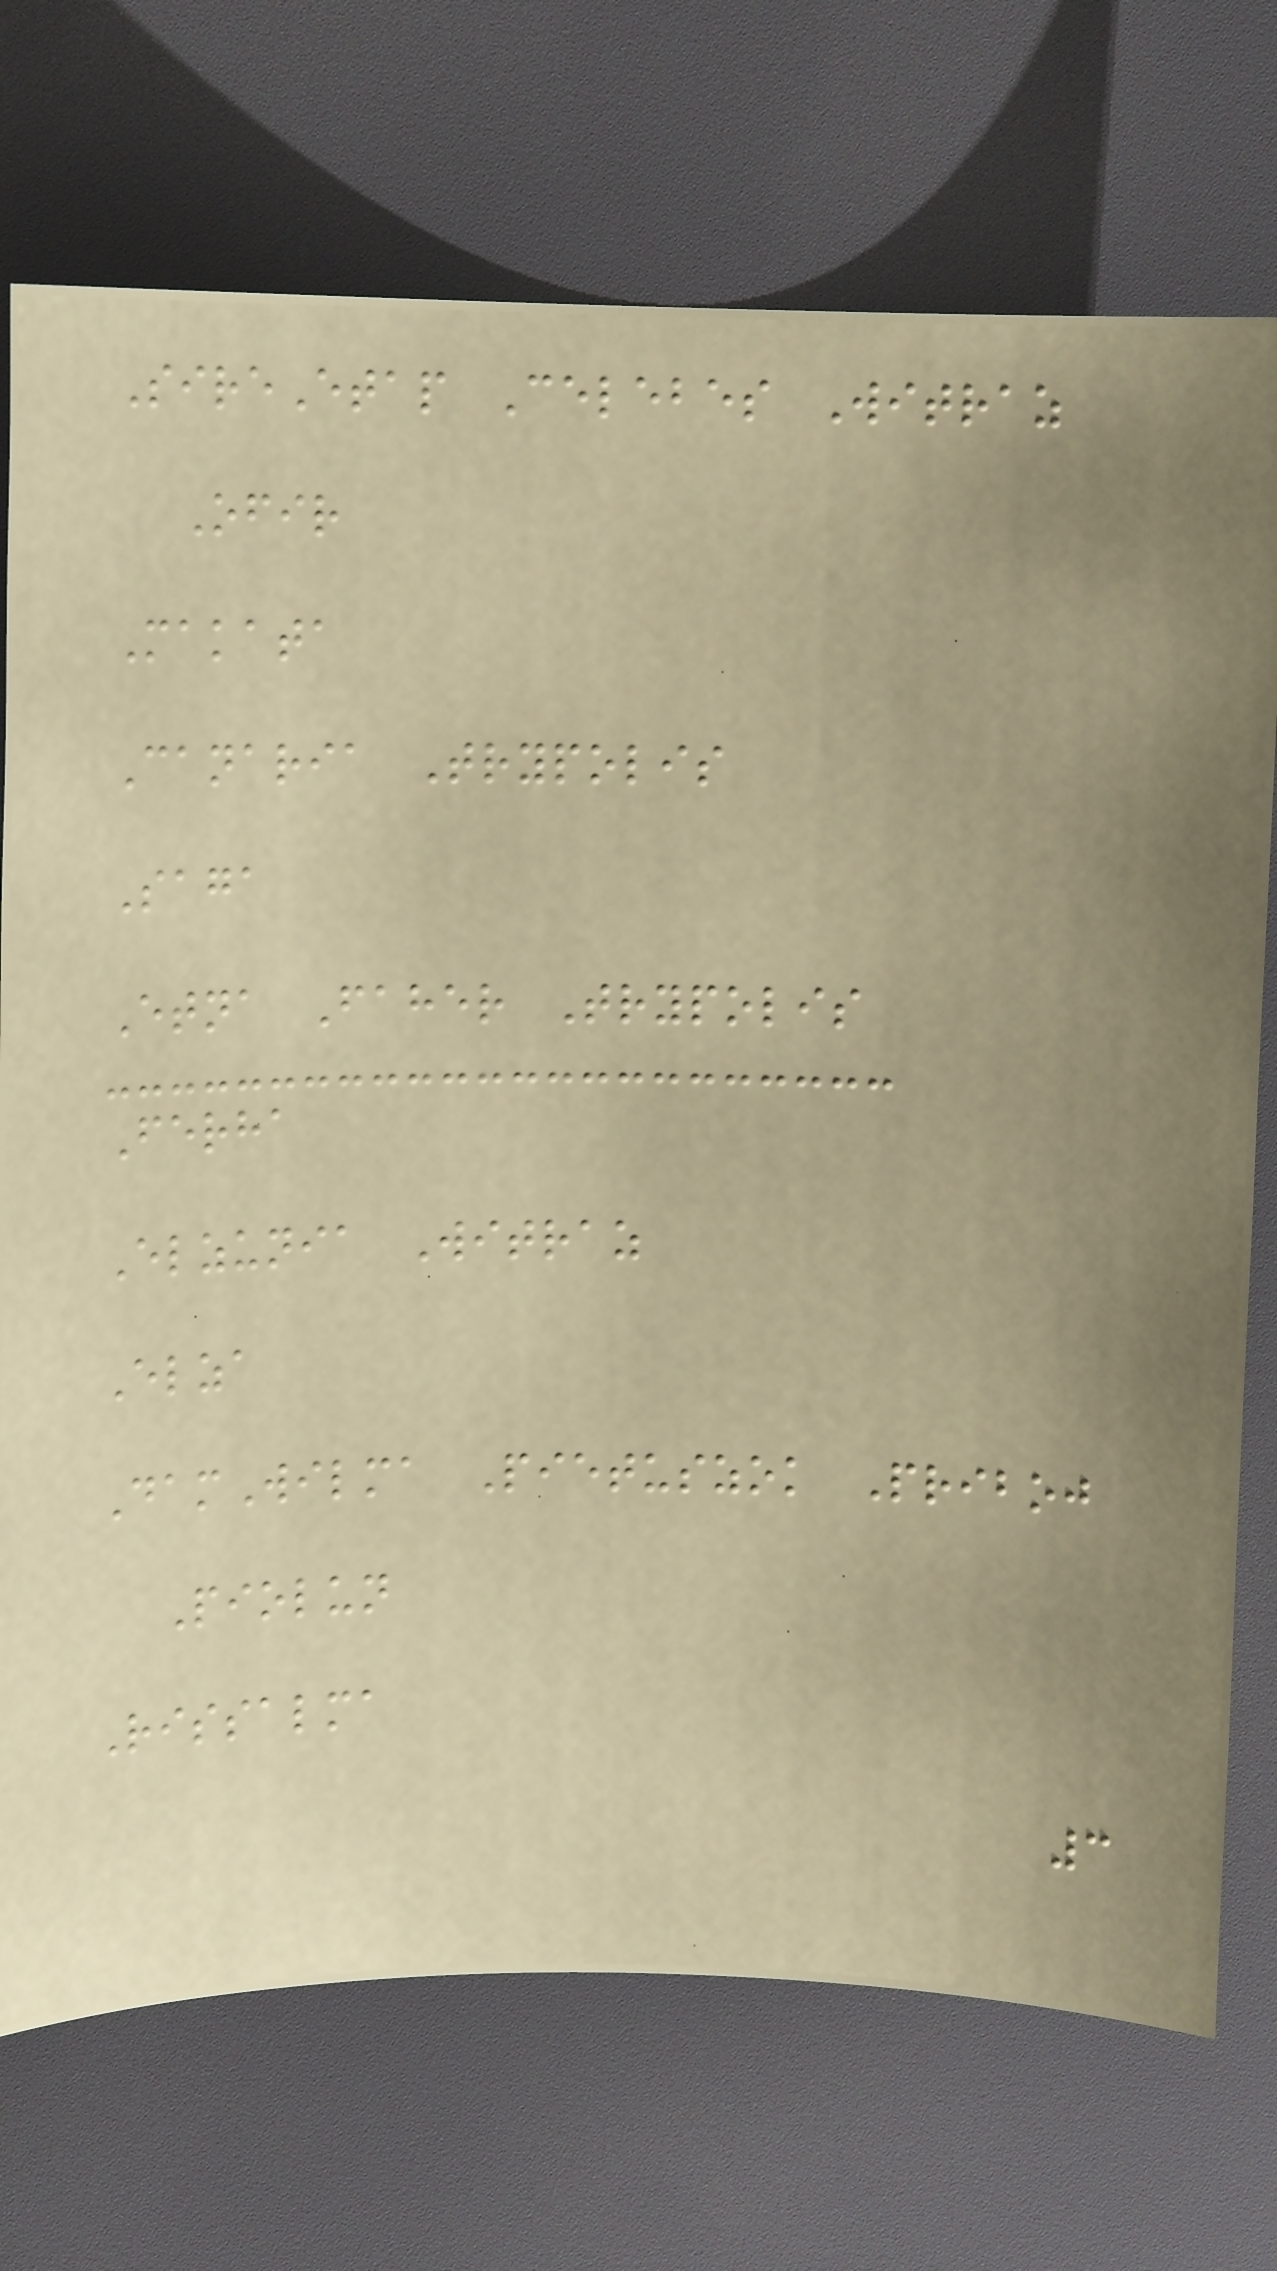SireEtap Celebes Witraz
Ofir
Makata
Canaria Trypolis
Saga
Etna Faher Trypolis
Ferha
Elzunia Witraz
Elza
DamWilma Pietuszok Priboj
Piolun
Rissalma
3
